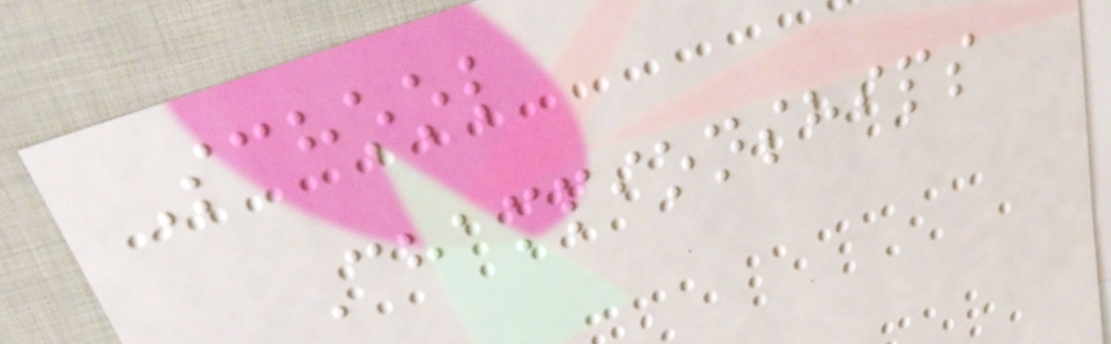School
Championships
